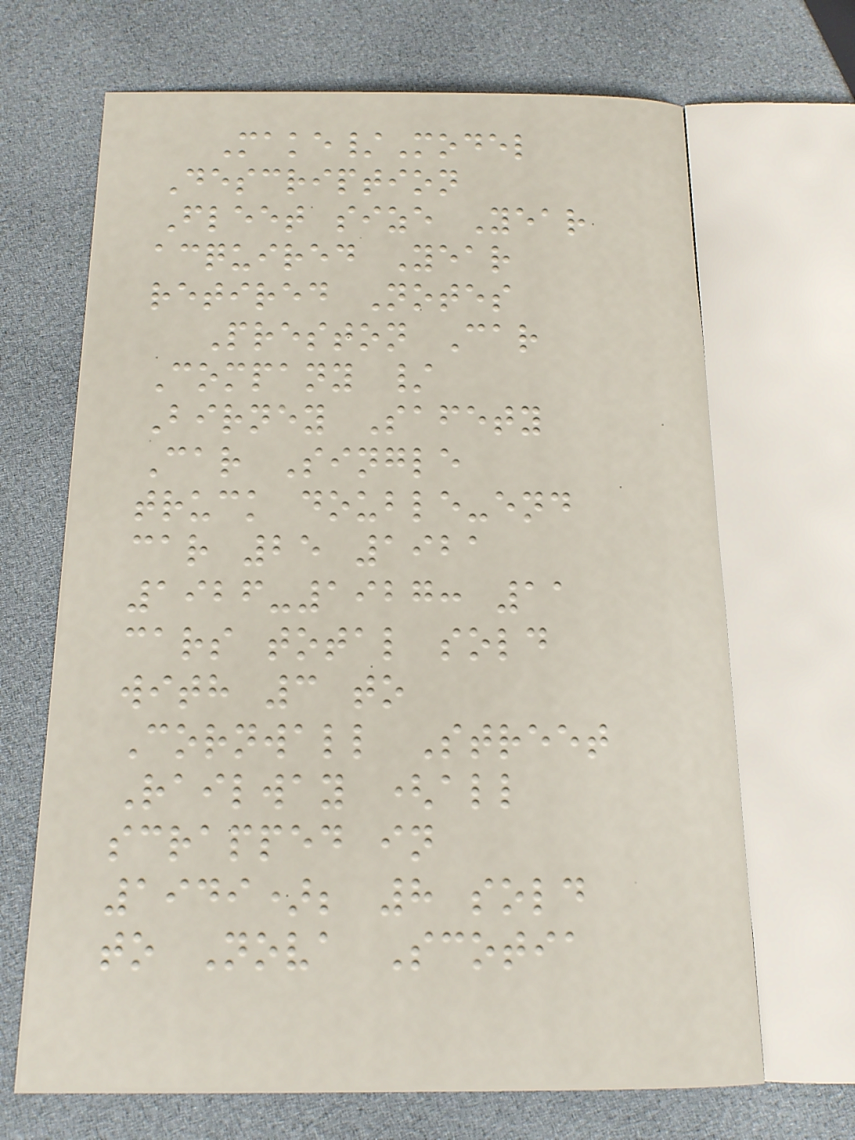Make/Model
Description
Fleet size Year
acquired Year
retired Notes
Preston Car
Company /
Birney Safety
Car Single
truck double-end
car 25 1921
1926-1927: 11
cars total sold
with 3 to
Cornwall Street
Railway (all
scrapped in
1949); 8 sold
to Nova Scotia
